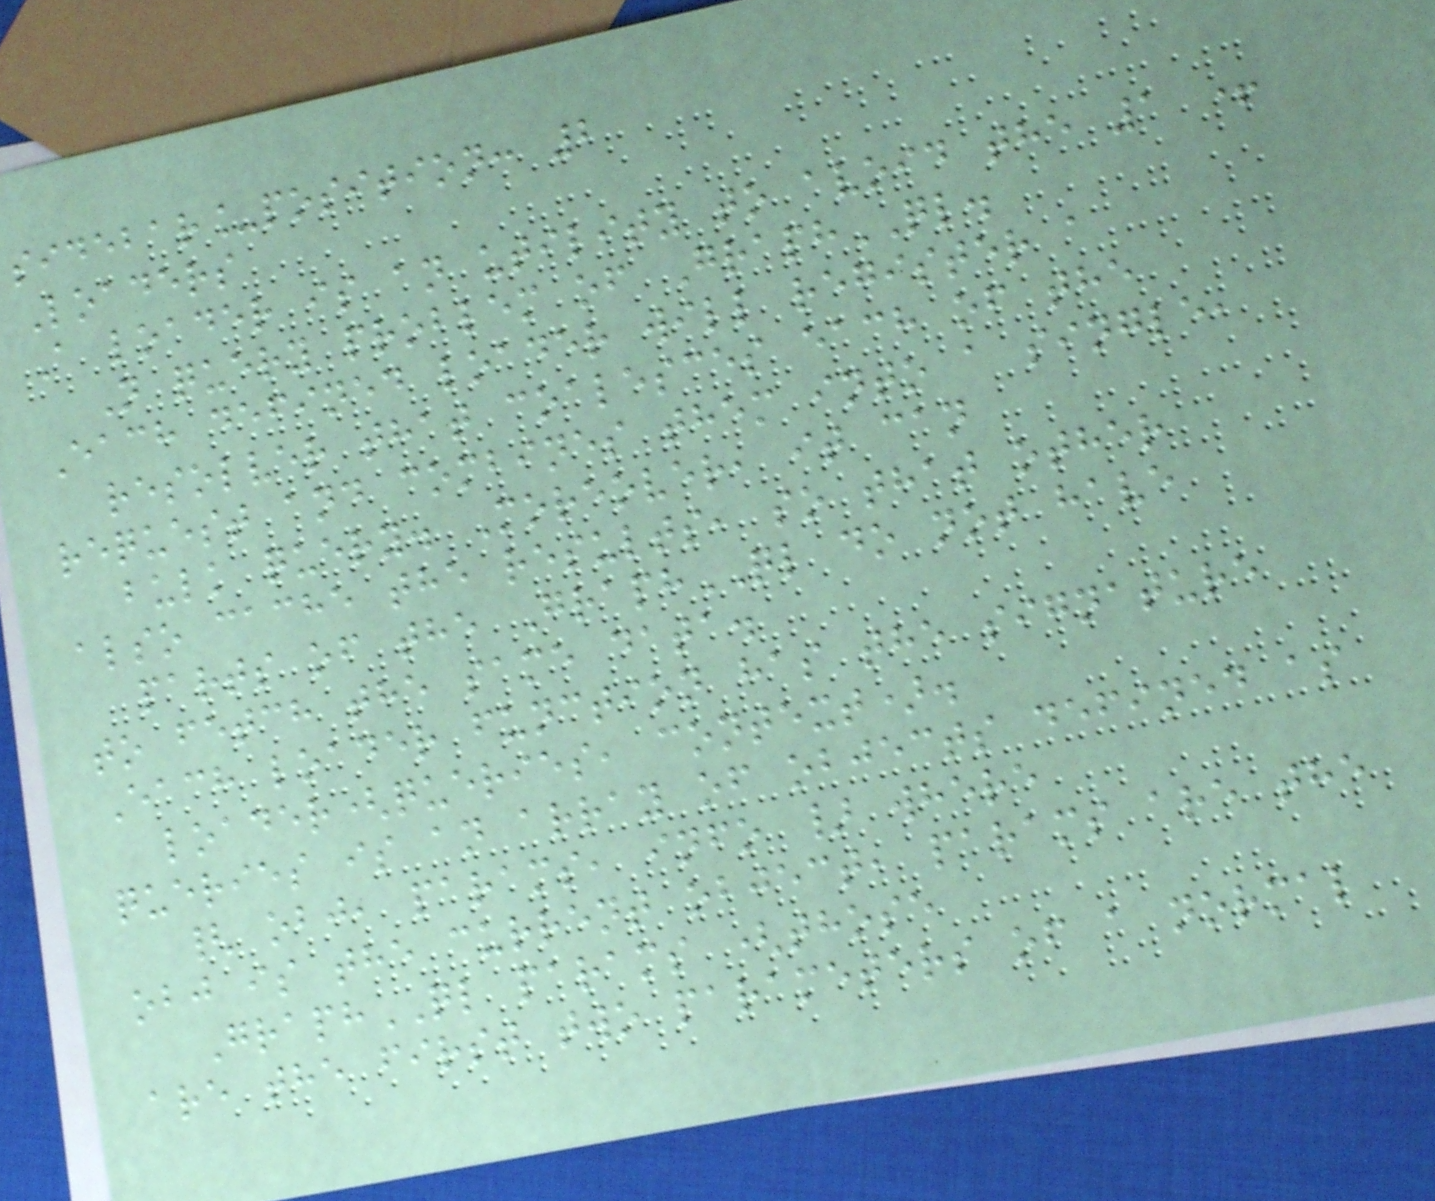sidebar_position: 2
Loaders
A loader is an utility to avoid the 1 +
N query problem of GraphQL.
Each defined loader will register a
resolver that coalesces each of the
request and combines them into a single,
bulk query. Moreover, it can
also cache the results, so that other
parts of the GraphQL do not have
to fetch the same data.
Each loader function has the signature
loader(queries, context).
queries is an array of objects defined as
{ obj, params, info } where
obj is the current object, params are the
GraphQL params (those
are the first two parameters of a normal
